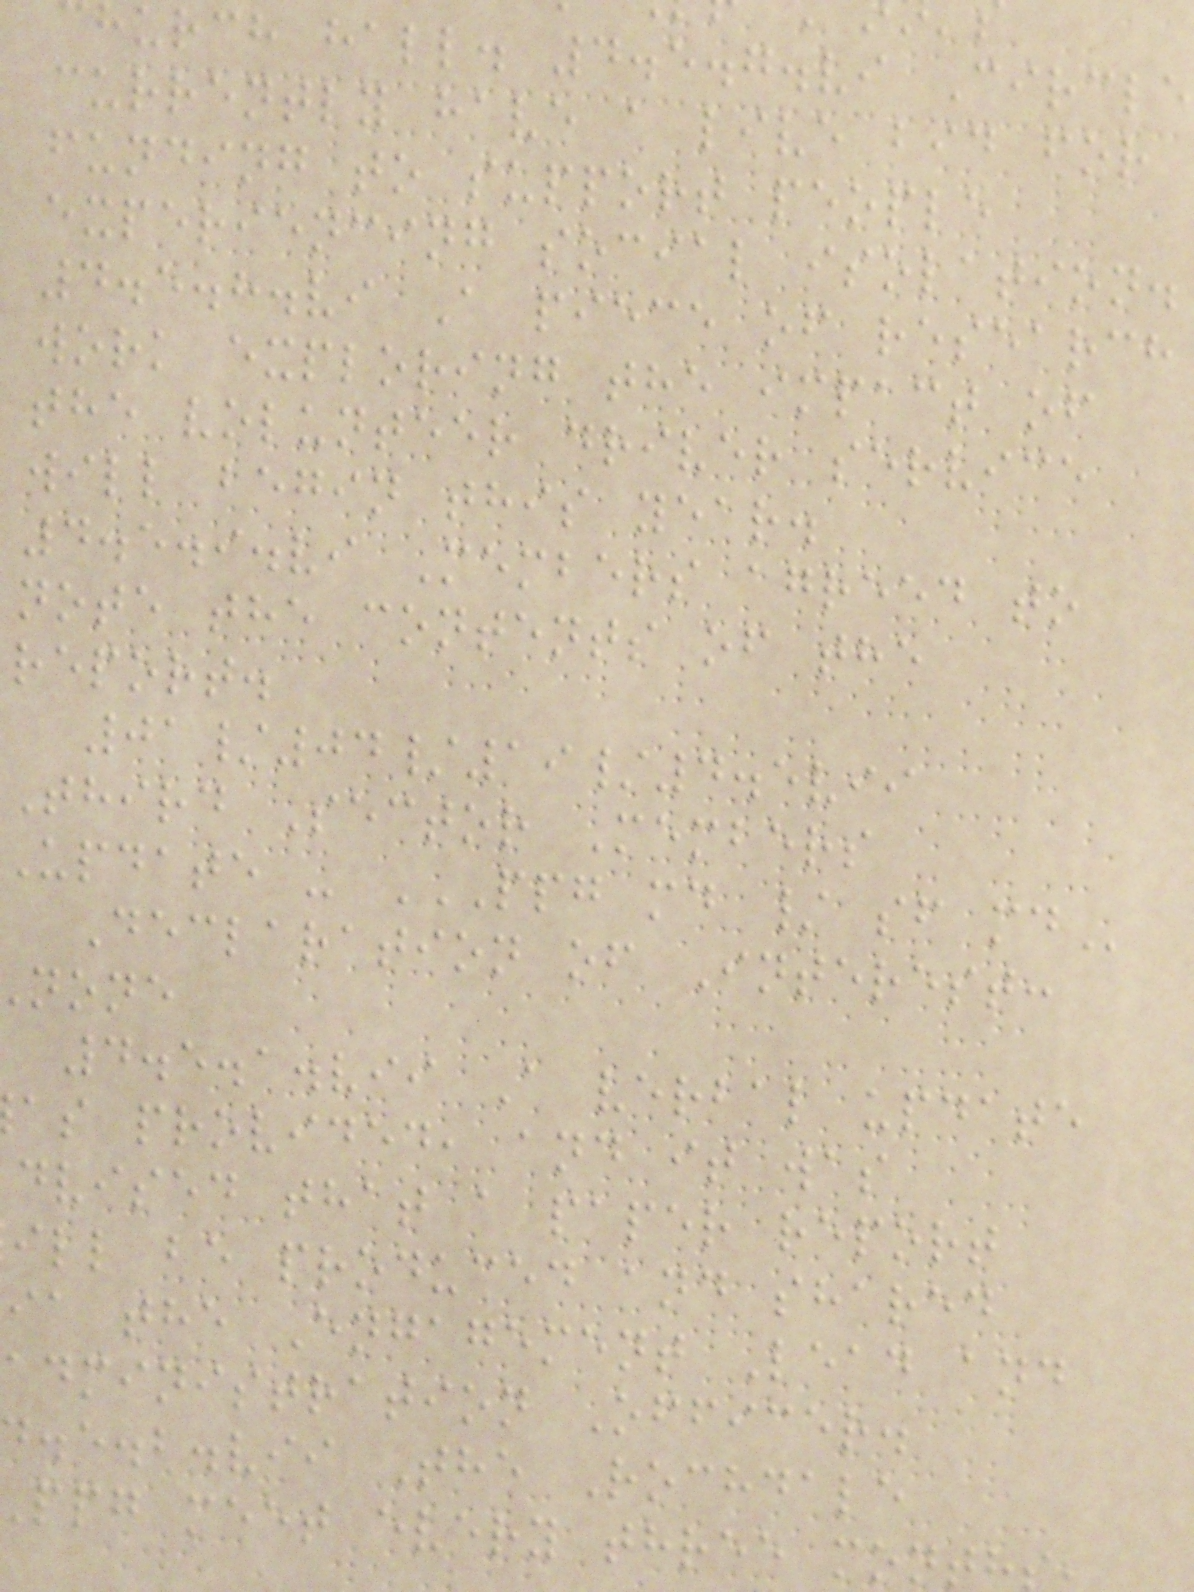hurch hall. 4.5.7.vi Circle
currently have a live bid for
funding to support people
experiencing social isolation.
4.5.8.vi A piece of research
work exploring the impact of
the volunteer driver service
will begin this year.
4.5.9.vi Members agreed to
note the contents of the
report.
01/04/19/4.5vii
Third Sector Members
Update - PPG MD / SF MD
Declaration of Interest:
none
4.5.1.vii A verbal update
as provided, and it was
dvised that a paper report
ill be produced and shared
ia the Engagement Lead and
administration Officer.
.e.b.vii The Rochdale
ppg meet every three mont
